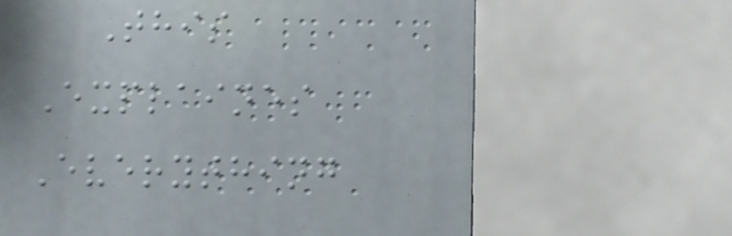This
Explaines
Everything
